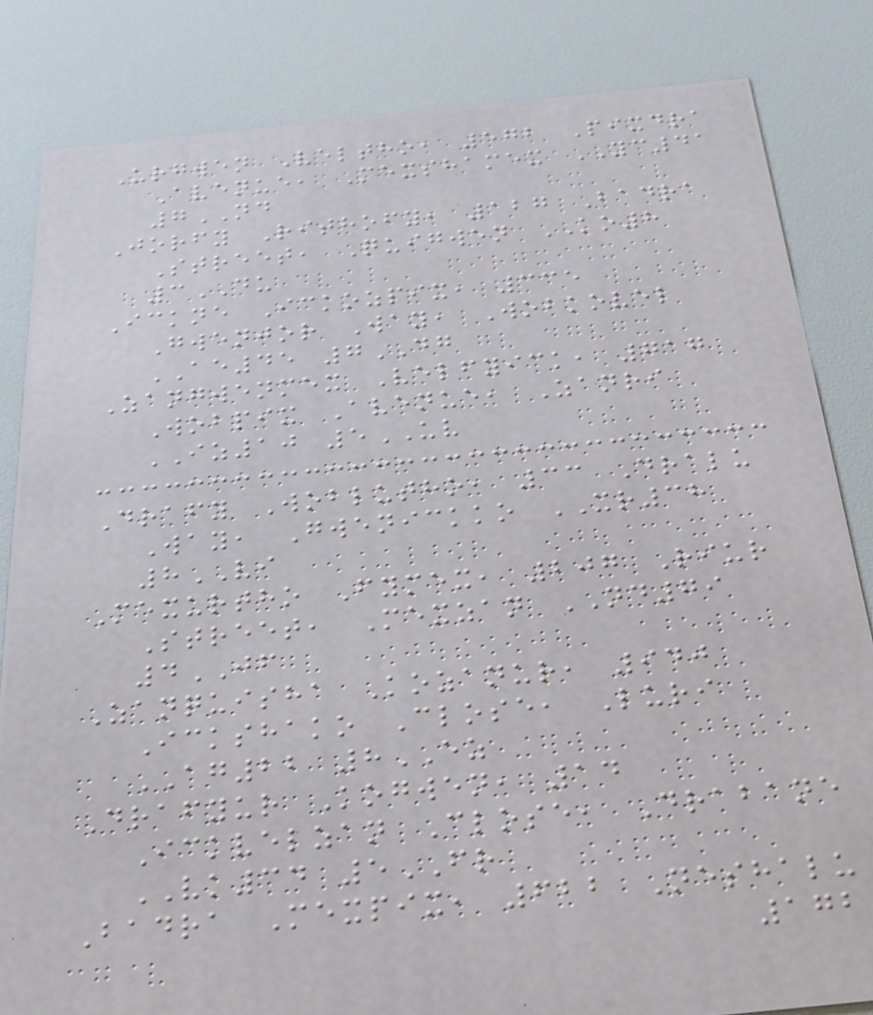Urgwen Veltho, 572 Pixdra
Avenue, Mexshamex YC41
7ND
Jorfy Rithofy, 127 Badra
Street, Quigwen KO8
3DU
Ickne Ickozpix, 335
Gwenjor Way, Wobkovel
AE45 7DG
Zangwenmex Velfyick, 717
Wobpix Avenue, Zanri
IZ10 5UV
Drafy Woblutho, 33 Dralu
Way, Gwenickko XR38
8VI
Mexurtho Fymex, 207 Riur
Street, Mexzan ND79
4JF
Zanquisha Kozanur, 940
Ickshako Close, Luri
AG22 8EZ
Drafyur Kogwen, 14
Ickvelzan Close, Drabane
VK34 5FR
Badra Mexpix, 622 Neshalu
172
